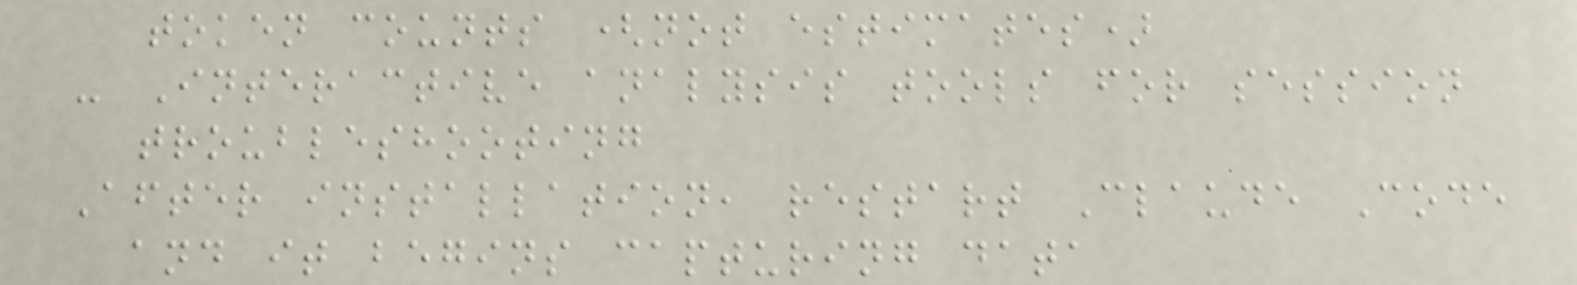token counts (not estimates)
- Interactive analysis tools for session
troubleshooting
After installation, restart Claude Code
and it begins capturing data
